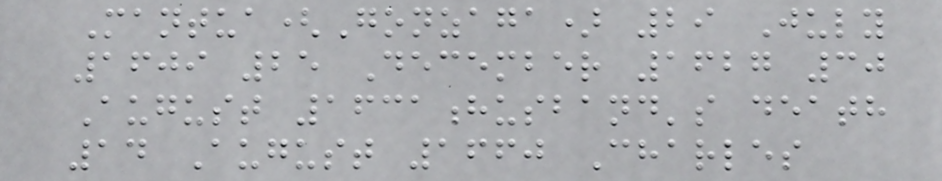Mantua(Gonzaga) 29 July
1609 25 December 1627 30
August 1631husband's death
14 August 1660 Charles
